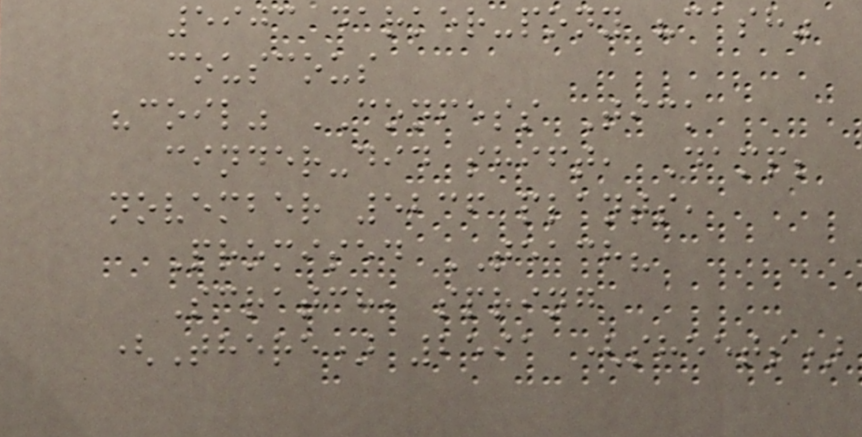5903 darker-pony "cash"
couscous
"coil" CONFESS Tick
cinder-did shift, Damp;
november 5236 plants,
Promised TEACH?
Scratch, spring
(There) 2591 (sheets)
